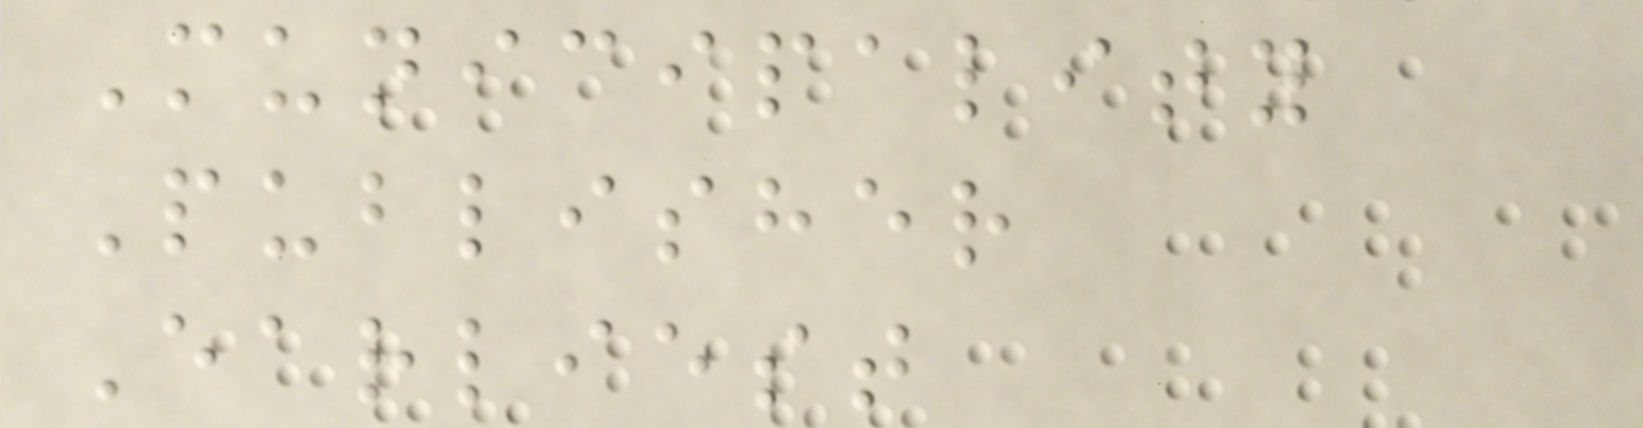Municipality
Publisher
Earliest
